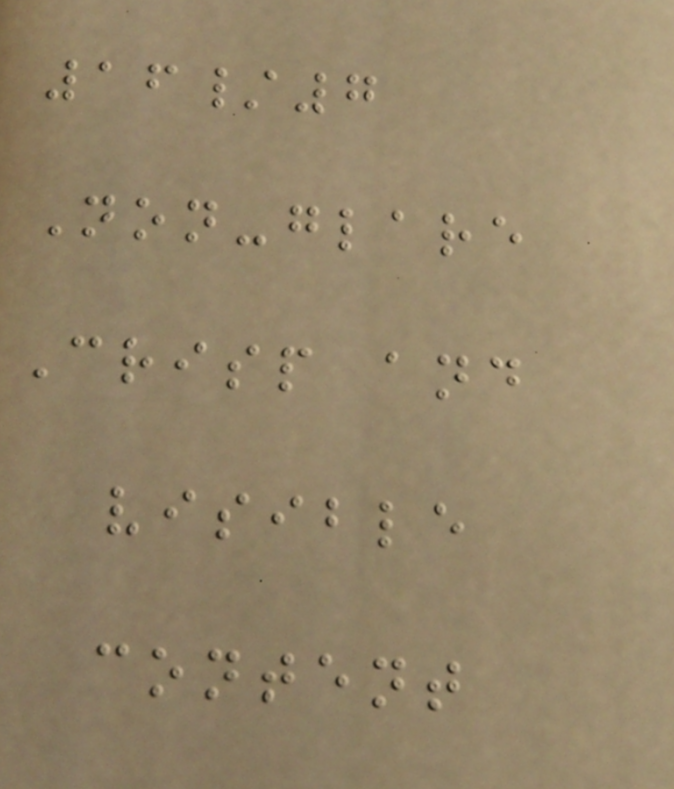16/7
Non-glare
Crisp and
visible
content
